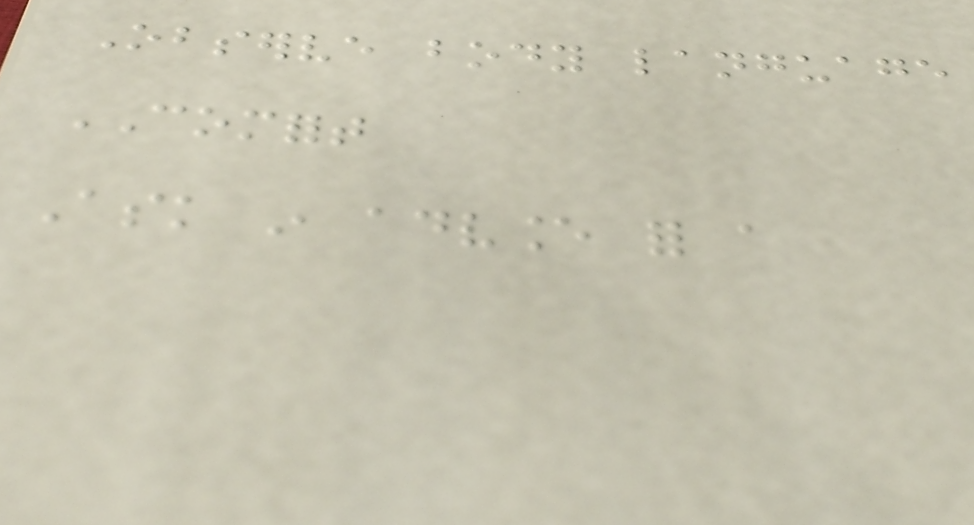Observe body language
COMFORT
Ask in advance for a
